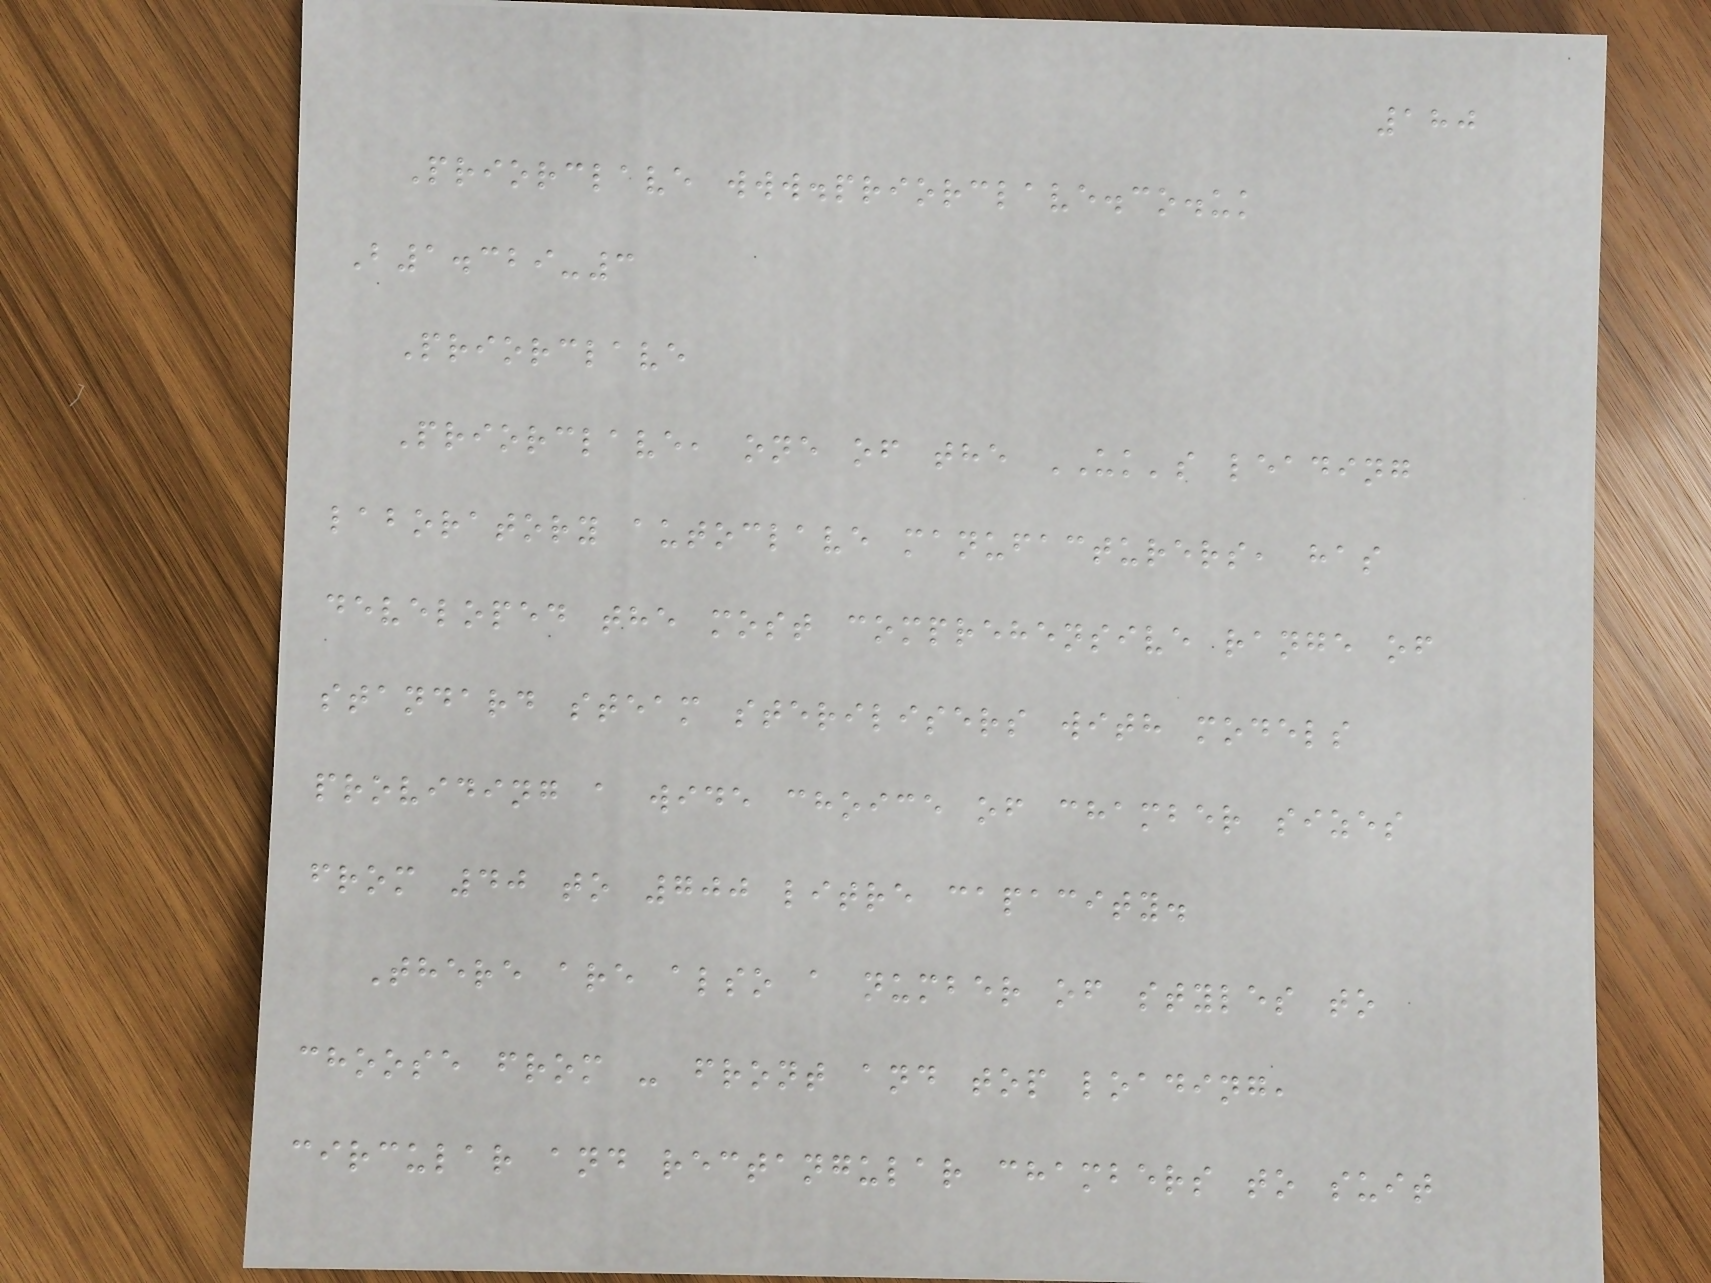180
Priorclave www.priorclave.co.uk
B1.329-3
Priorclave
Priorclave, one of the UK's leading
laboratory autoclave manufacturers, has
developed the most comprehensive range of
standard steam sterilisers with models
providing a wide choice of chamber sizes
from 40 to 700 litre capacity.
There are also a number of styles to
choose from - front and top loading,
circular and rectangular chambers to suit
